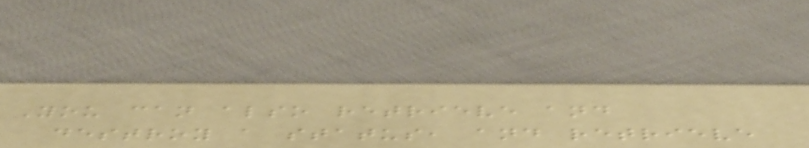You can also retrieve and
destroy a status, and retrieve
